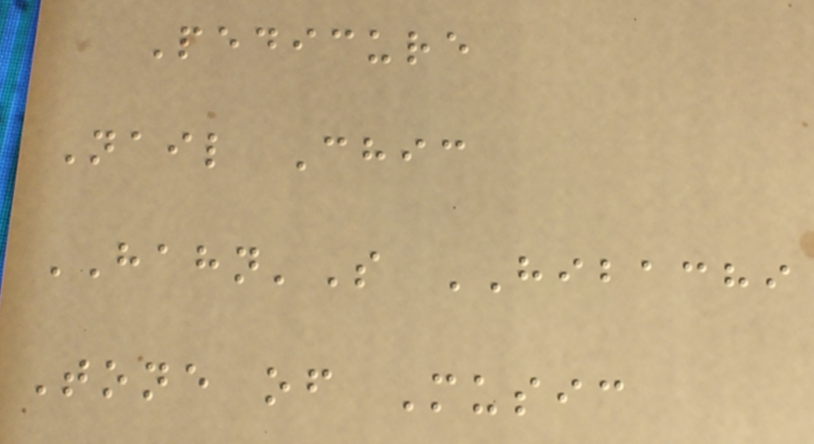Pedicure
Nail Chic
HAHN'S HIBACHI
Tone of Music
